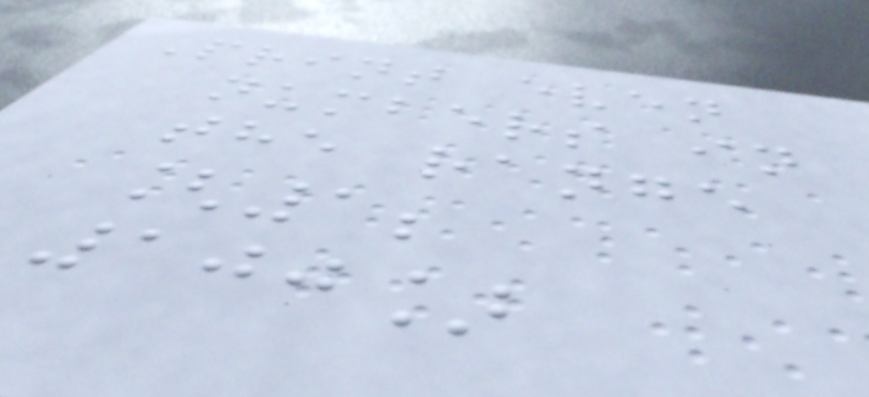Print even
numbers in
the range
[1;
100]
